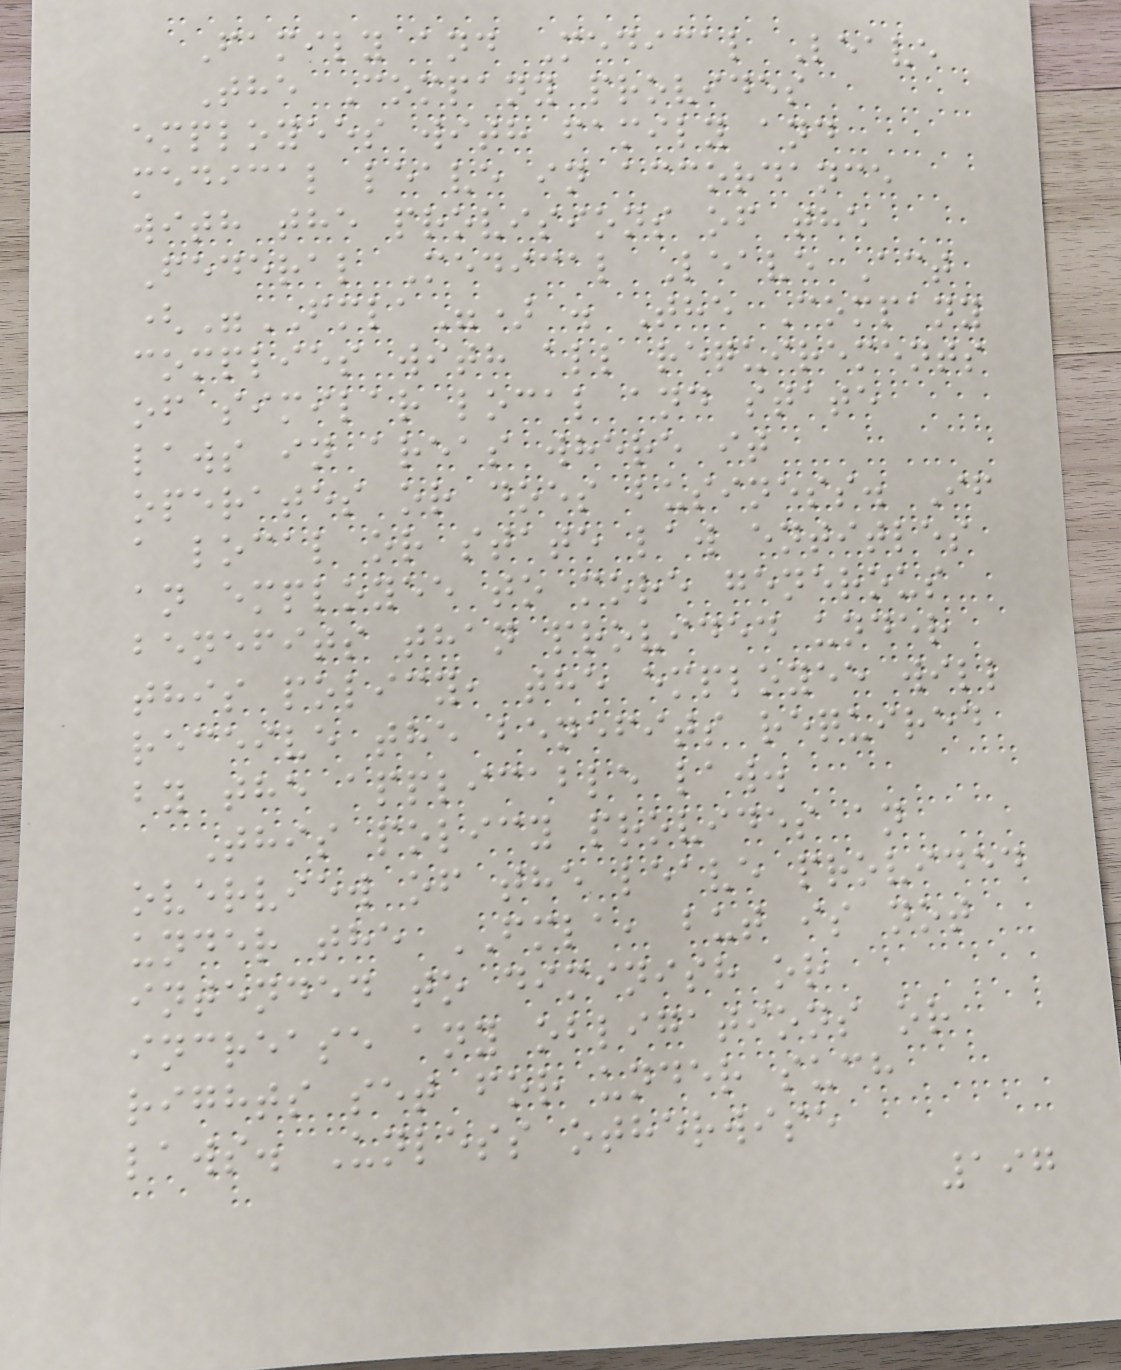Family and Medical Leave
The Company provides
employees with family and
medical leave in accordance
with the provisions of the
Federal Medical Leave Act
("FMLA") . The Company
complies with all requirements
of similar local and state
laws in areas where it
operates or does business. If
a local or state law entitles
an employee to more generous
benefits than provided under
this policy, the employee will
receive the benefits required
by the applicable law.
This policy provides an
overview of the leave provided
under the FMLA, but is not
intended to diminish or
increase any obligations or
rights set for under such
laws. Unless otherwise
197
